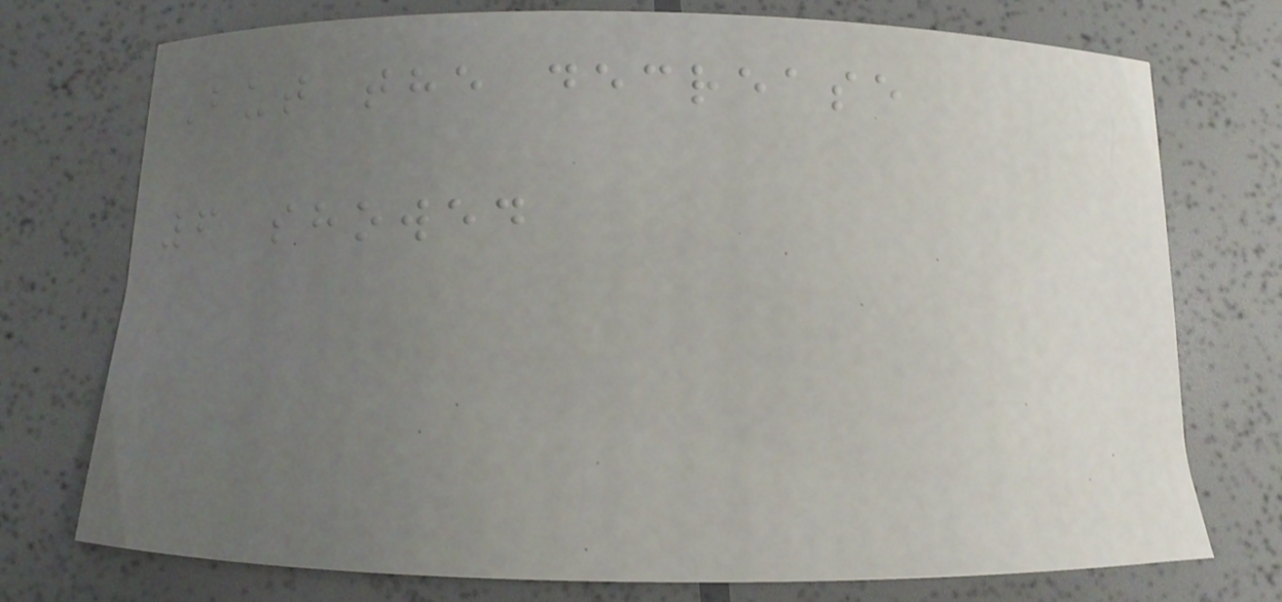But the decrease
6 showed
